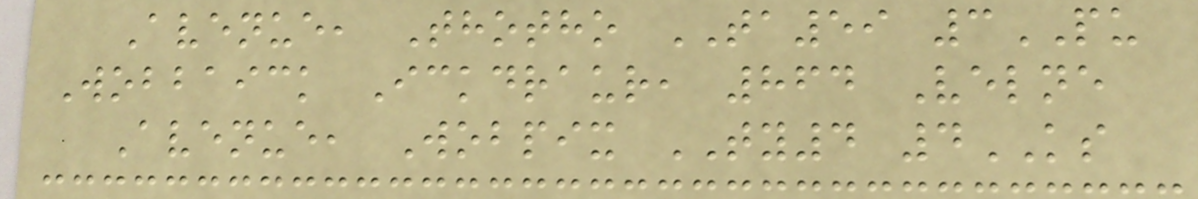Avenue, Thotho TA59 3PU
Wobbaick Ickdraur, 864 Velne
Avenue, Wobpix TY4 4KS
